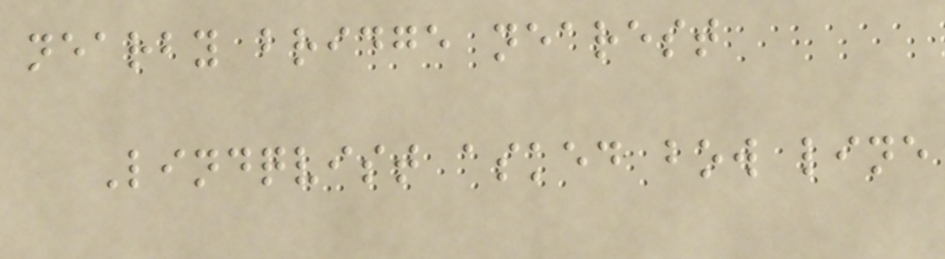nearby bridge nearest
Lindqvist asked bow line
